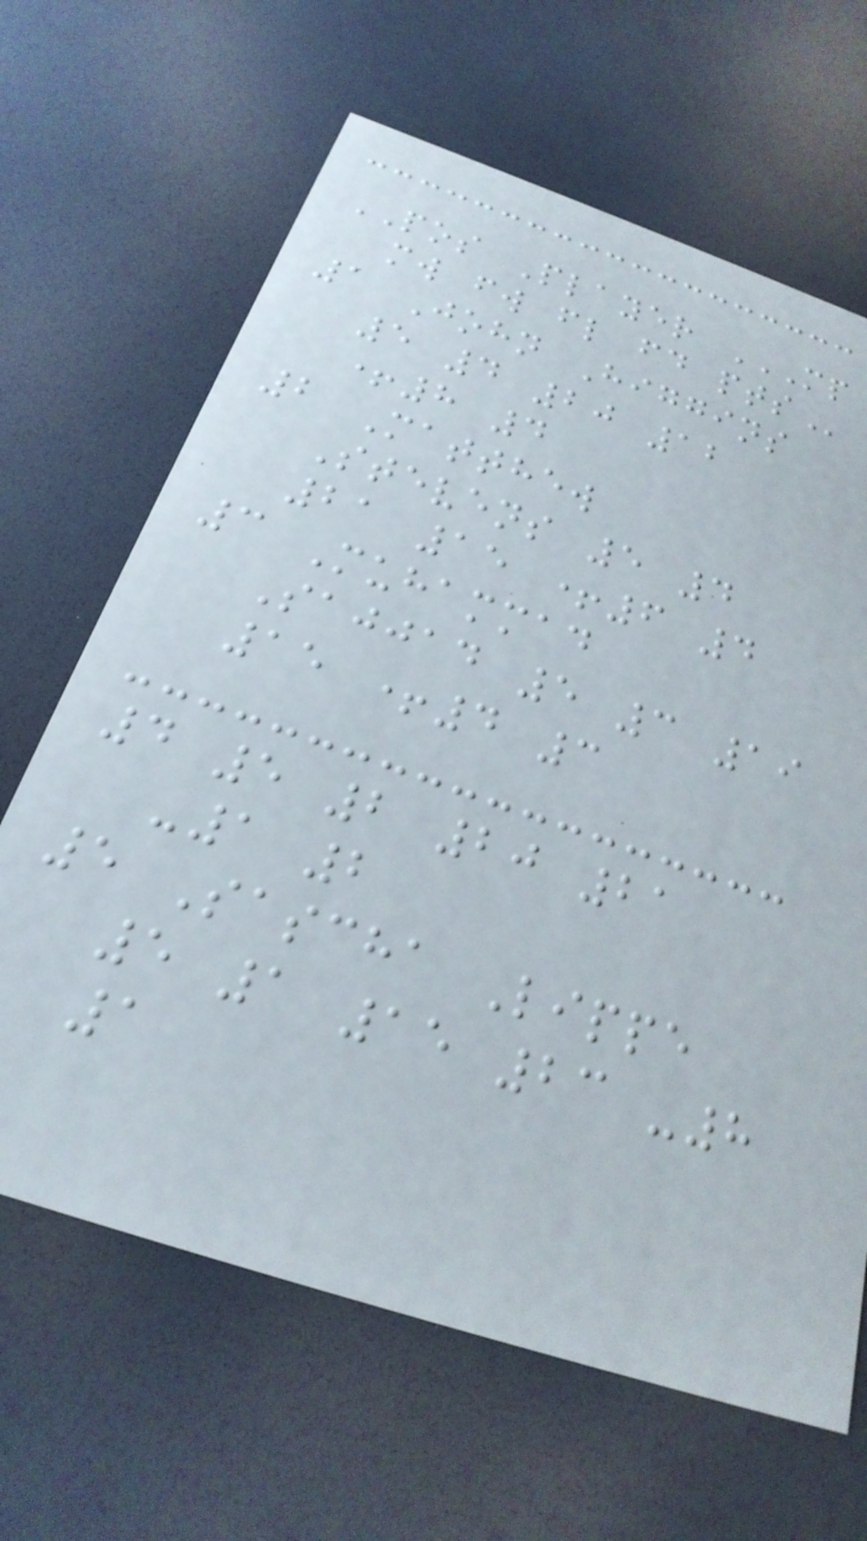POS Player MP
MW FW FL FD PTS
1 John Higgins
5 4 20 12
+8 4
2 Matthew
Stevens 5 4
21 15 +6 4
3 Muhammad
Sajjad 5 3 19
15 +4 3
4 5 2 20 21
-1 2
5 Sascha Lippe
5 1 15 23 -8
1
